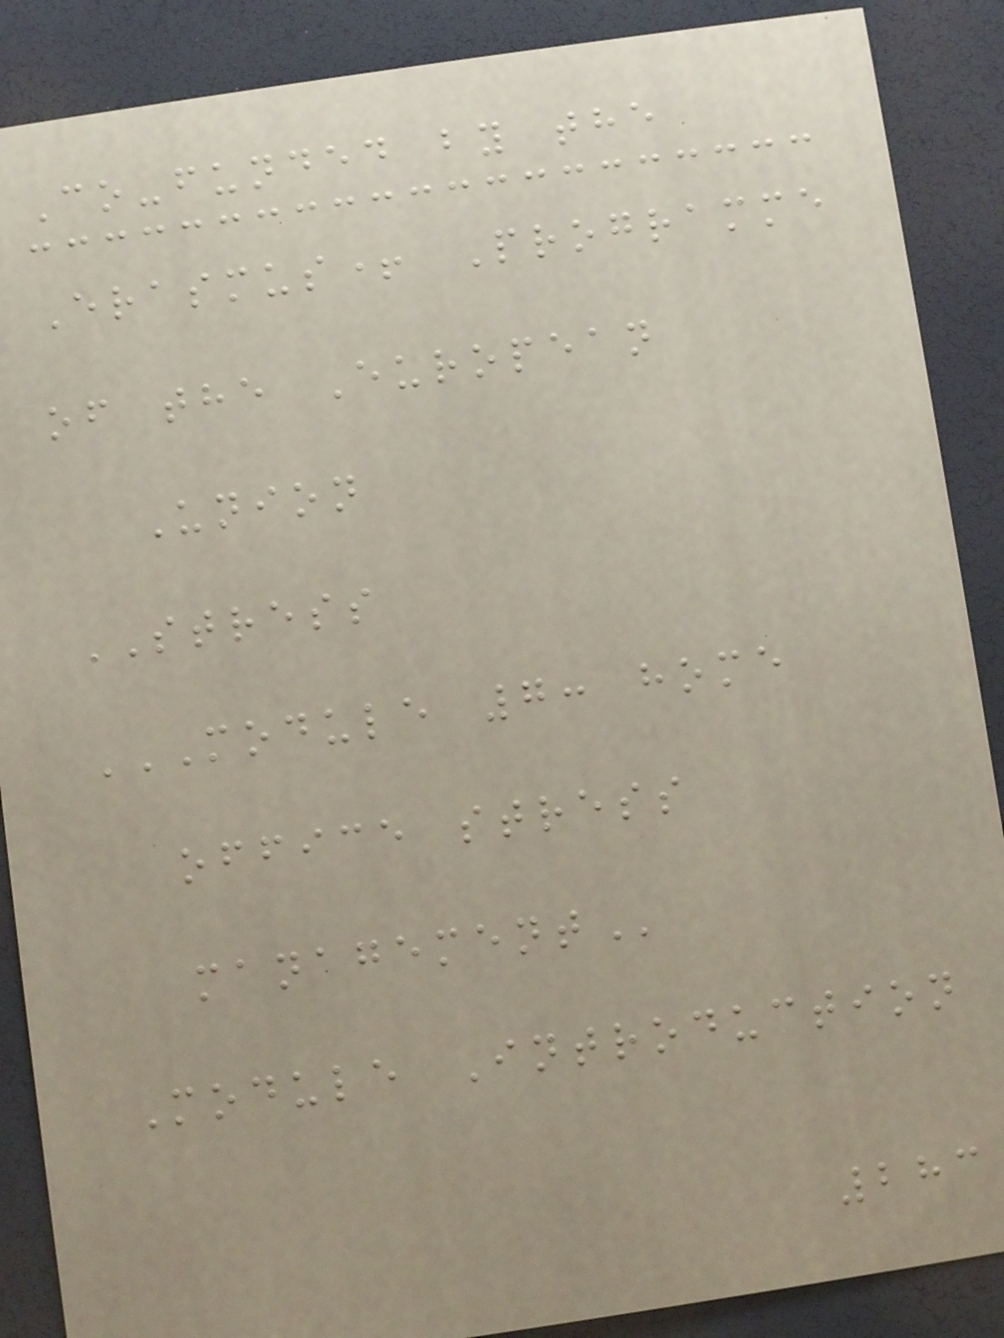Co-funded by the
Erasmus+ Programme
of the European
Union
STRESS
MODULE 7: HOME
OFFICE STRESS
MANAGEMENT
Module Introduction
283
